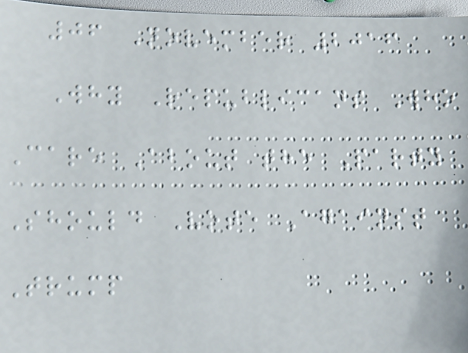06 November 2016
Why Republicans Who
Care About the Party
Should Vote Against
Trump
